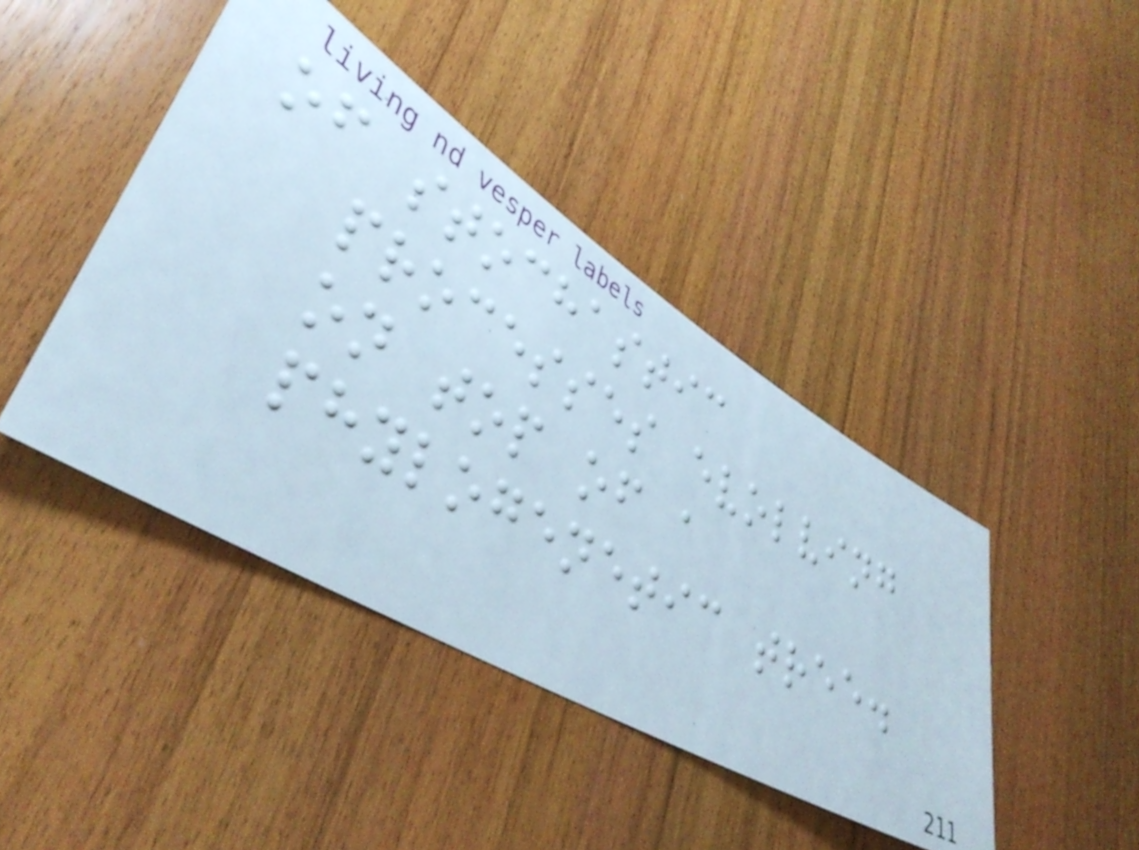of stochastic
processes evolving
on top of a
phylogenetic tree.
